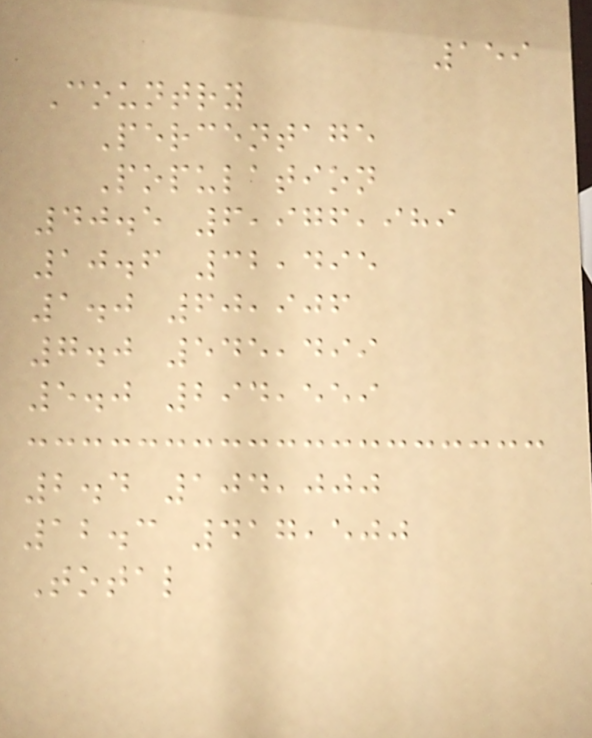159
Country
Percentage
Population
40.5 6,976,989
10.6 32,495
1.0 60,906
7.0 545,499
5.0 294,559
2.4 104,000
12.3 417,500
Total
